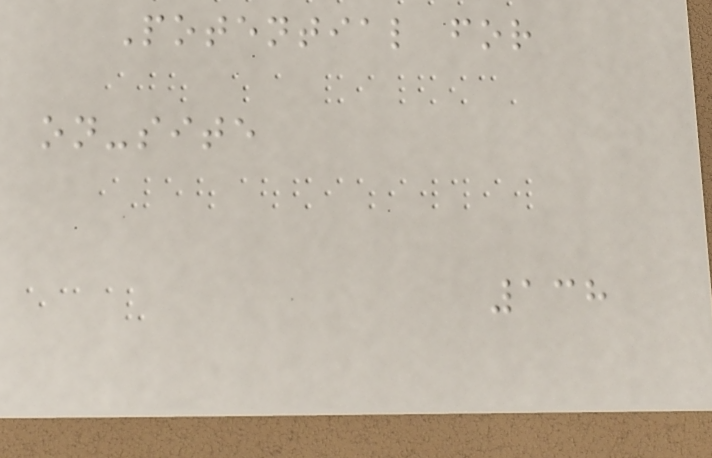Potential for
on-site
138
